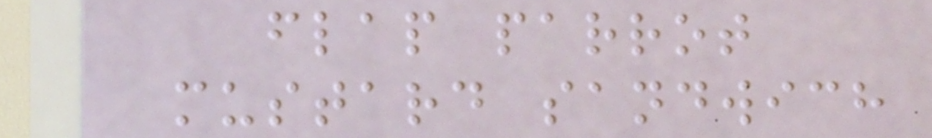flap parrot
mustard sandwich
